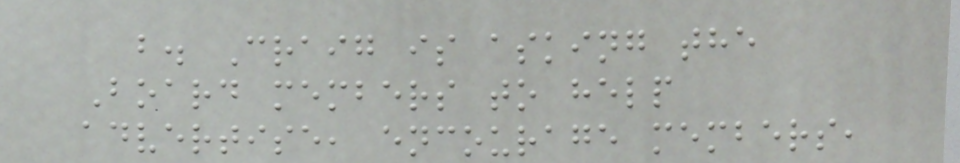b. Craig is asking the
Board members to help
advertise, encourage members,
